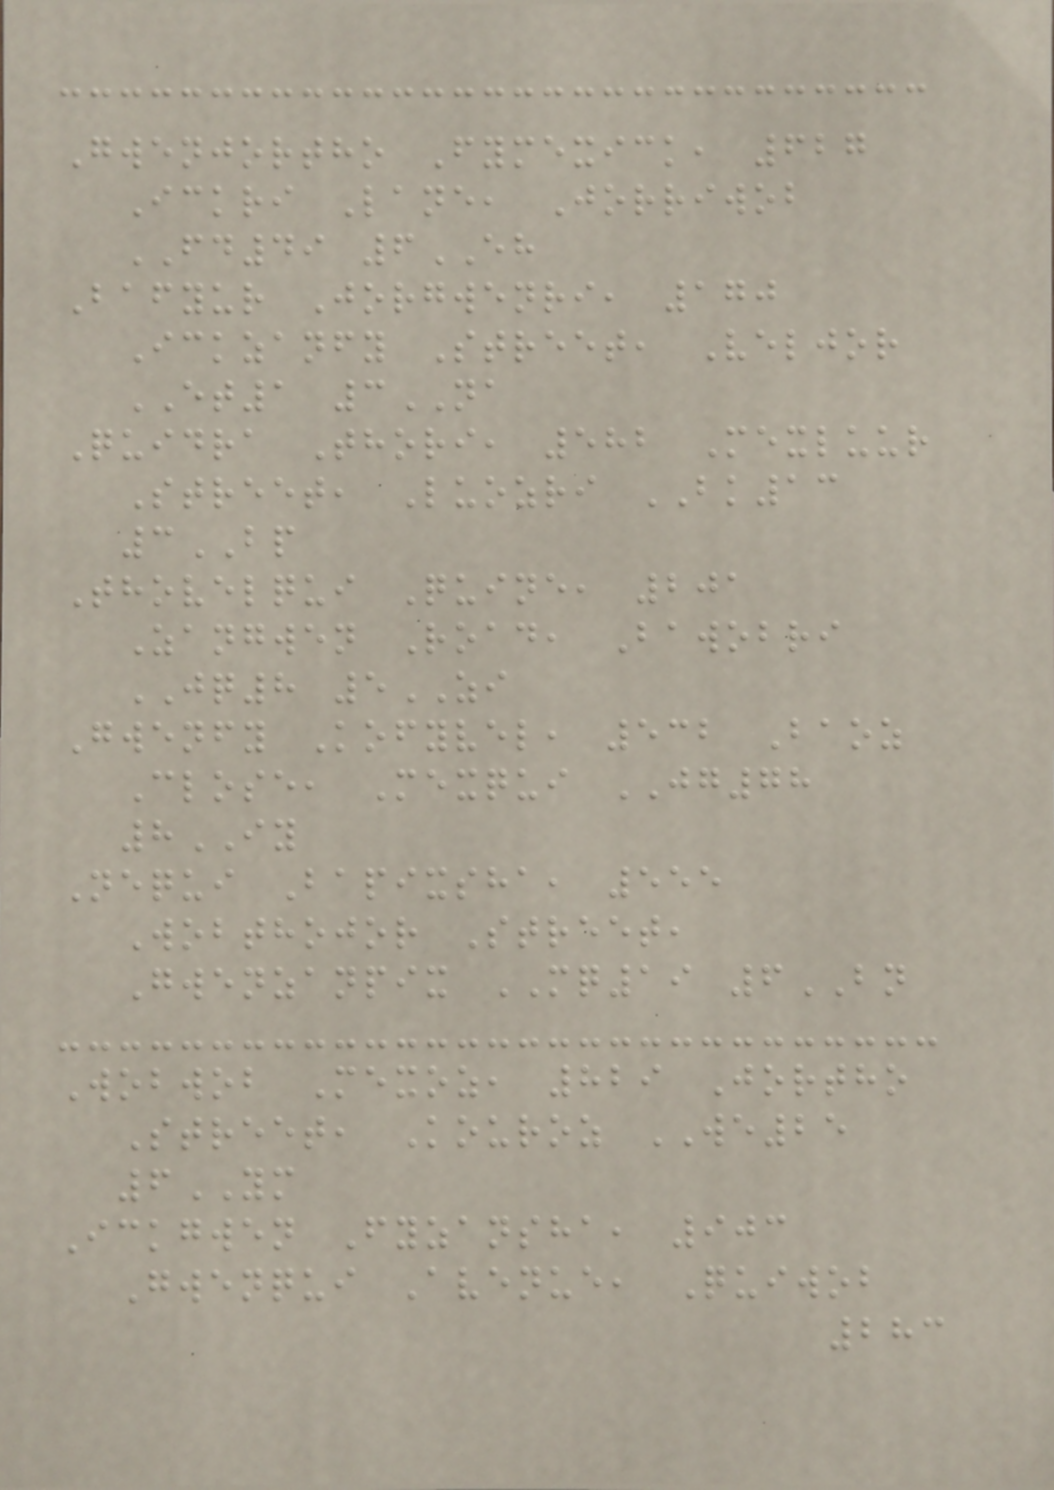Gwenjortho Fymexick, 627
Ickri Lane, Jorriwob
FD49 6EH
Bafyur Jorgwenri, 170
Ickzanfy Street, Veljor
ET1 3NA
Quidra Thori, 582 Mexluur
Street, Luozri BK13
3BP
Thovelqui Quine, 201
Zangwen Road, Bawobri
JQ8 5ZI
Gwenfy Kofyvel, 532 Baoz
Close, Mexqui JG78
8IY
Nequi Bapixsha, 555
Wobthojor Street,
Gwenzanpix MQ19 6BN
Wobwob Mexoz, 829 Jortho
Street, Kouroz WE25
6YM
Ickgwen Fyzansha, 903
Gwenqui Avenue, Quiwob
283
